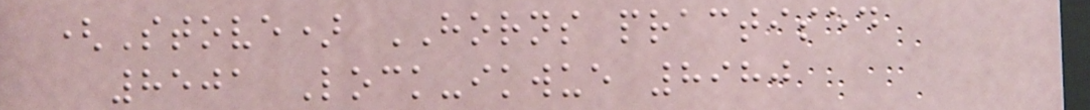(Stove) HORNS practised
8501 Lock-ikwue 8980
